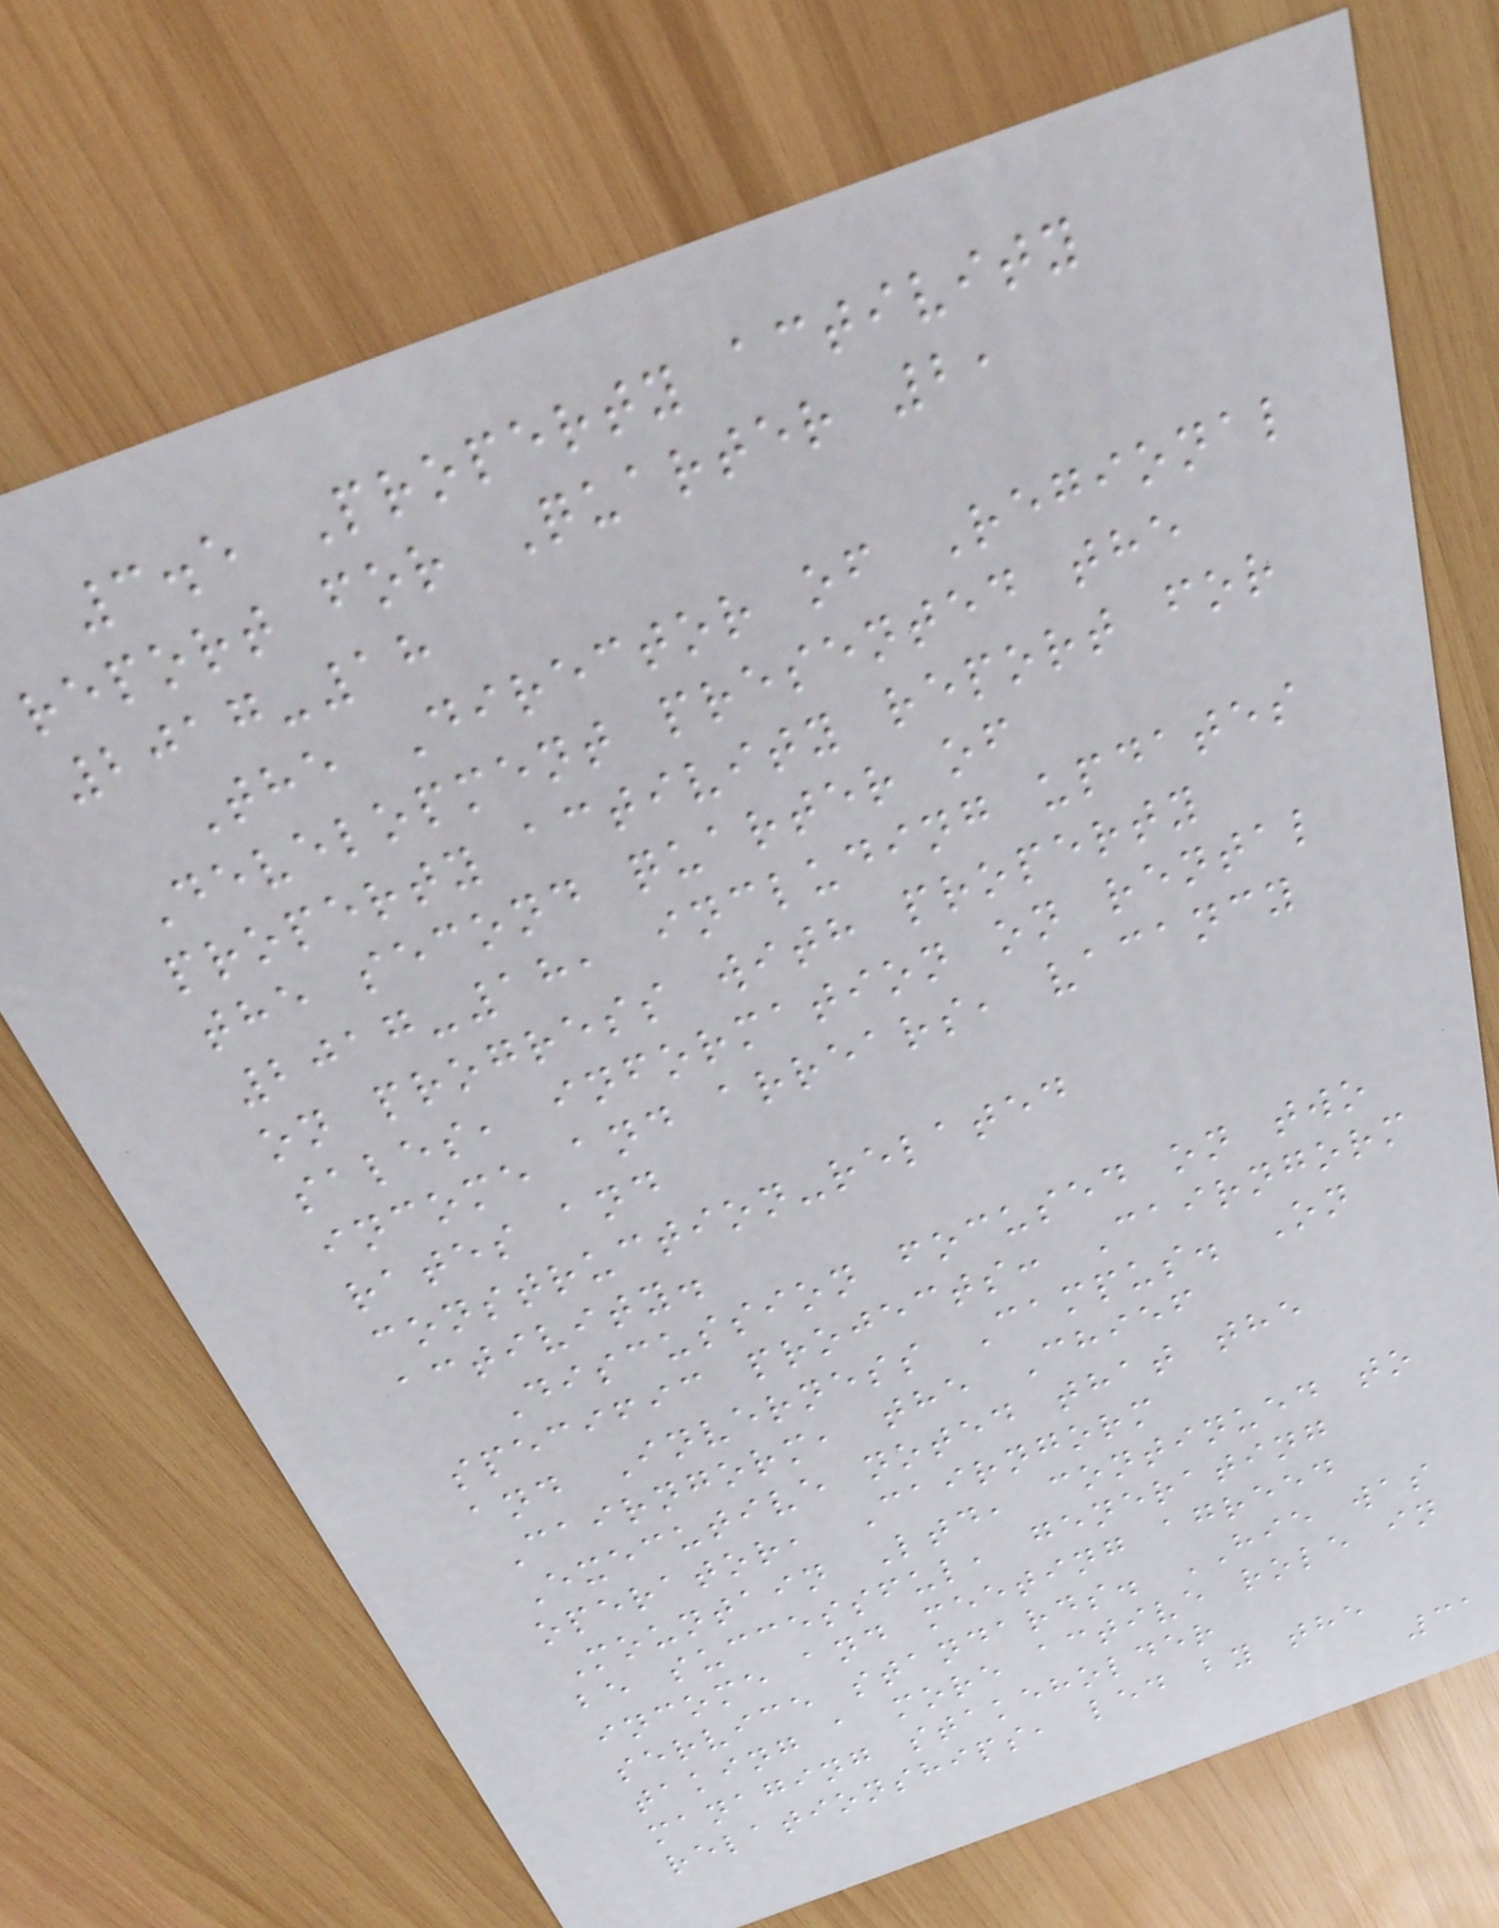3.5 Property activity
report for Quarter 2,
2017-18
The Director of Regional
Development presented the
property activity report for
the second quarter of
2017-18, including updates
on progress with property
sales, information on rental
income and arrears, vacancy
rates and
construction-related
activity.
Discussion focused on two
specific projects: Cairngorm
and Inverness Campus. On
Cairngorm, the Chief
Executive noted that the
operator, Cairngorm
Mountain Ltd, continued to
be successful, generating
income and meeting agreed
service standards. HIE was
taking a more active role in
managing stakeholder
relationships, led by the
31
